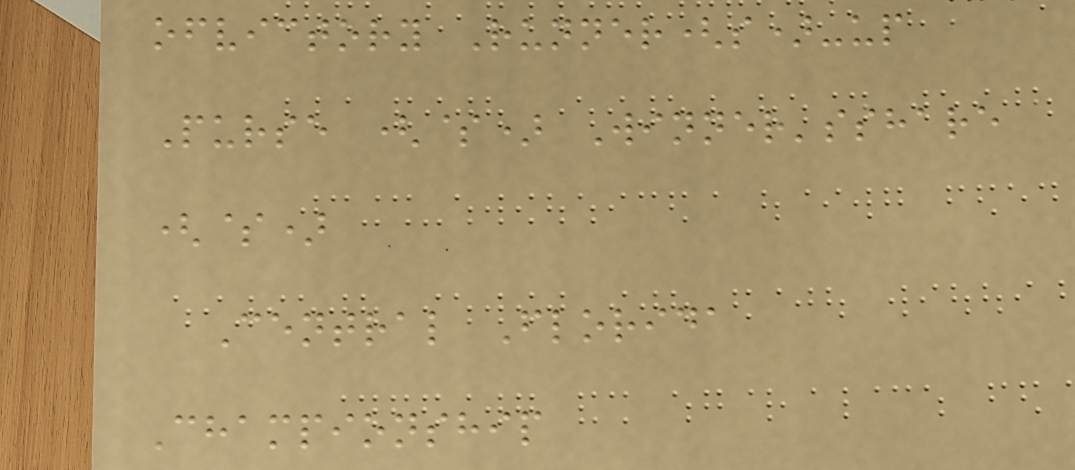ofvictory Runner(s)-up
Purse ($) Winner'sshare
($)
Central Florida
Championship
